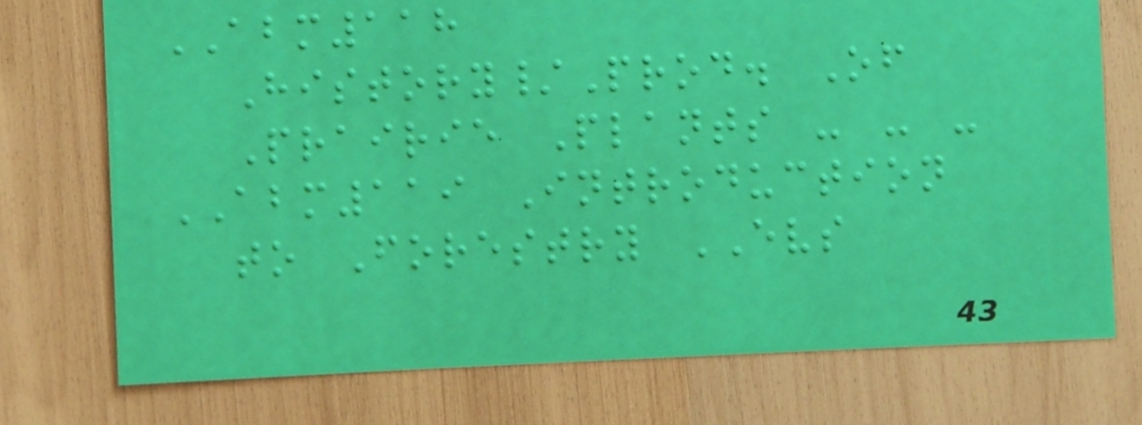ABM118
History/Prod. Of
Prairie Plants - - -
ABM119 Introduction
to Forestry EVS
